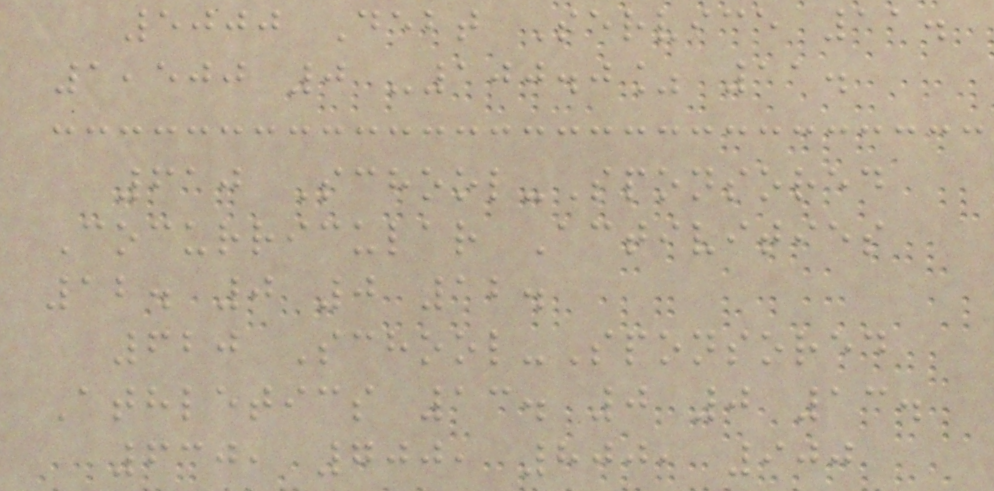5000 Debt Service 11.
1,500 0 -100.0% 11.
610 School-Sponsored
Cocurricular Activities
12. 0 0 12.
620 School-Sponsored
Athletics 13. 0 0 13.
630, 700, 800, 900
